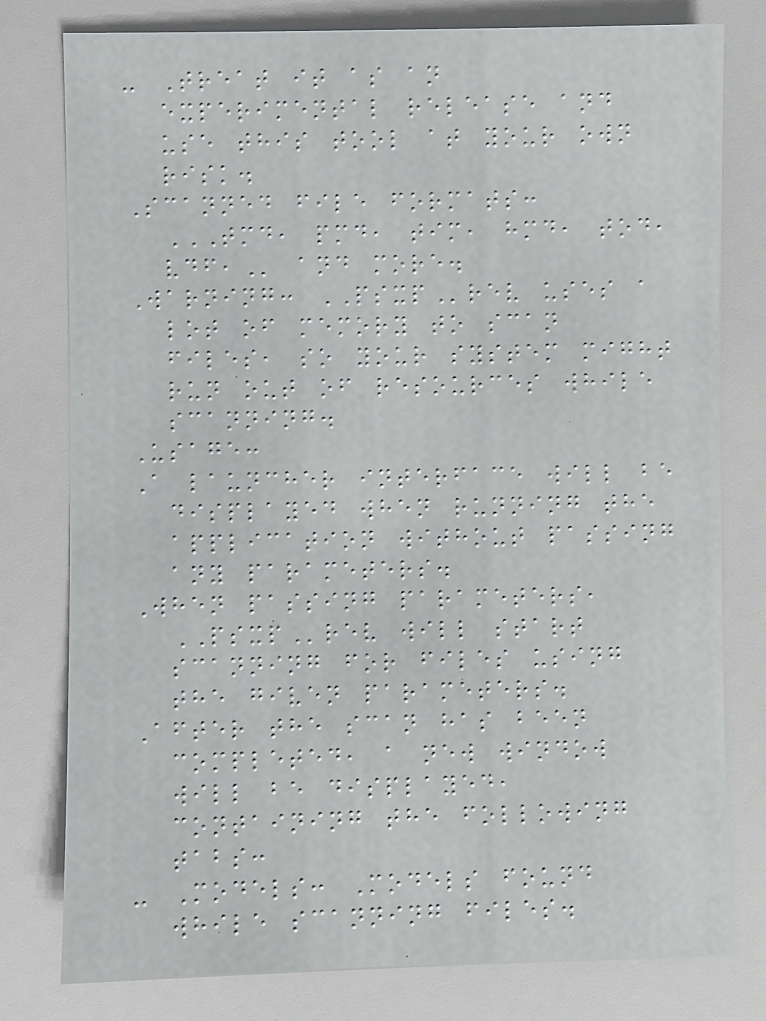- Treat it as an
experimental release and
use this tool at your own
risk.
Scanned file formats:
TMD, PMD, TIM, HMD, TOD,
VDF, and more.
Warning: PSXPrev uses a
lot of memory to scan
files, so your system might
run out of resources while
scanning.
Usage:
A launcher interface will be
displayed when running the
application without passing
any parameters.
When passing parameters,
PSXPrev will start
scanning for files using
the given parameters.
After the scan has been
completed, a new window
will be displayed,
containing the following
tabs:
- Models: Models found
while scanning files.
